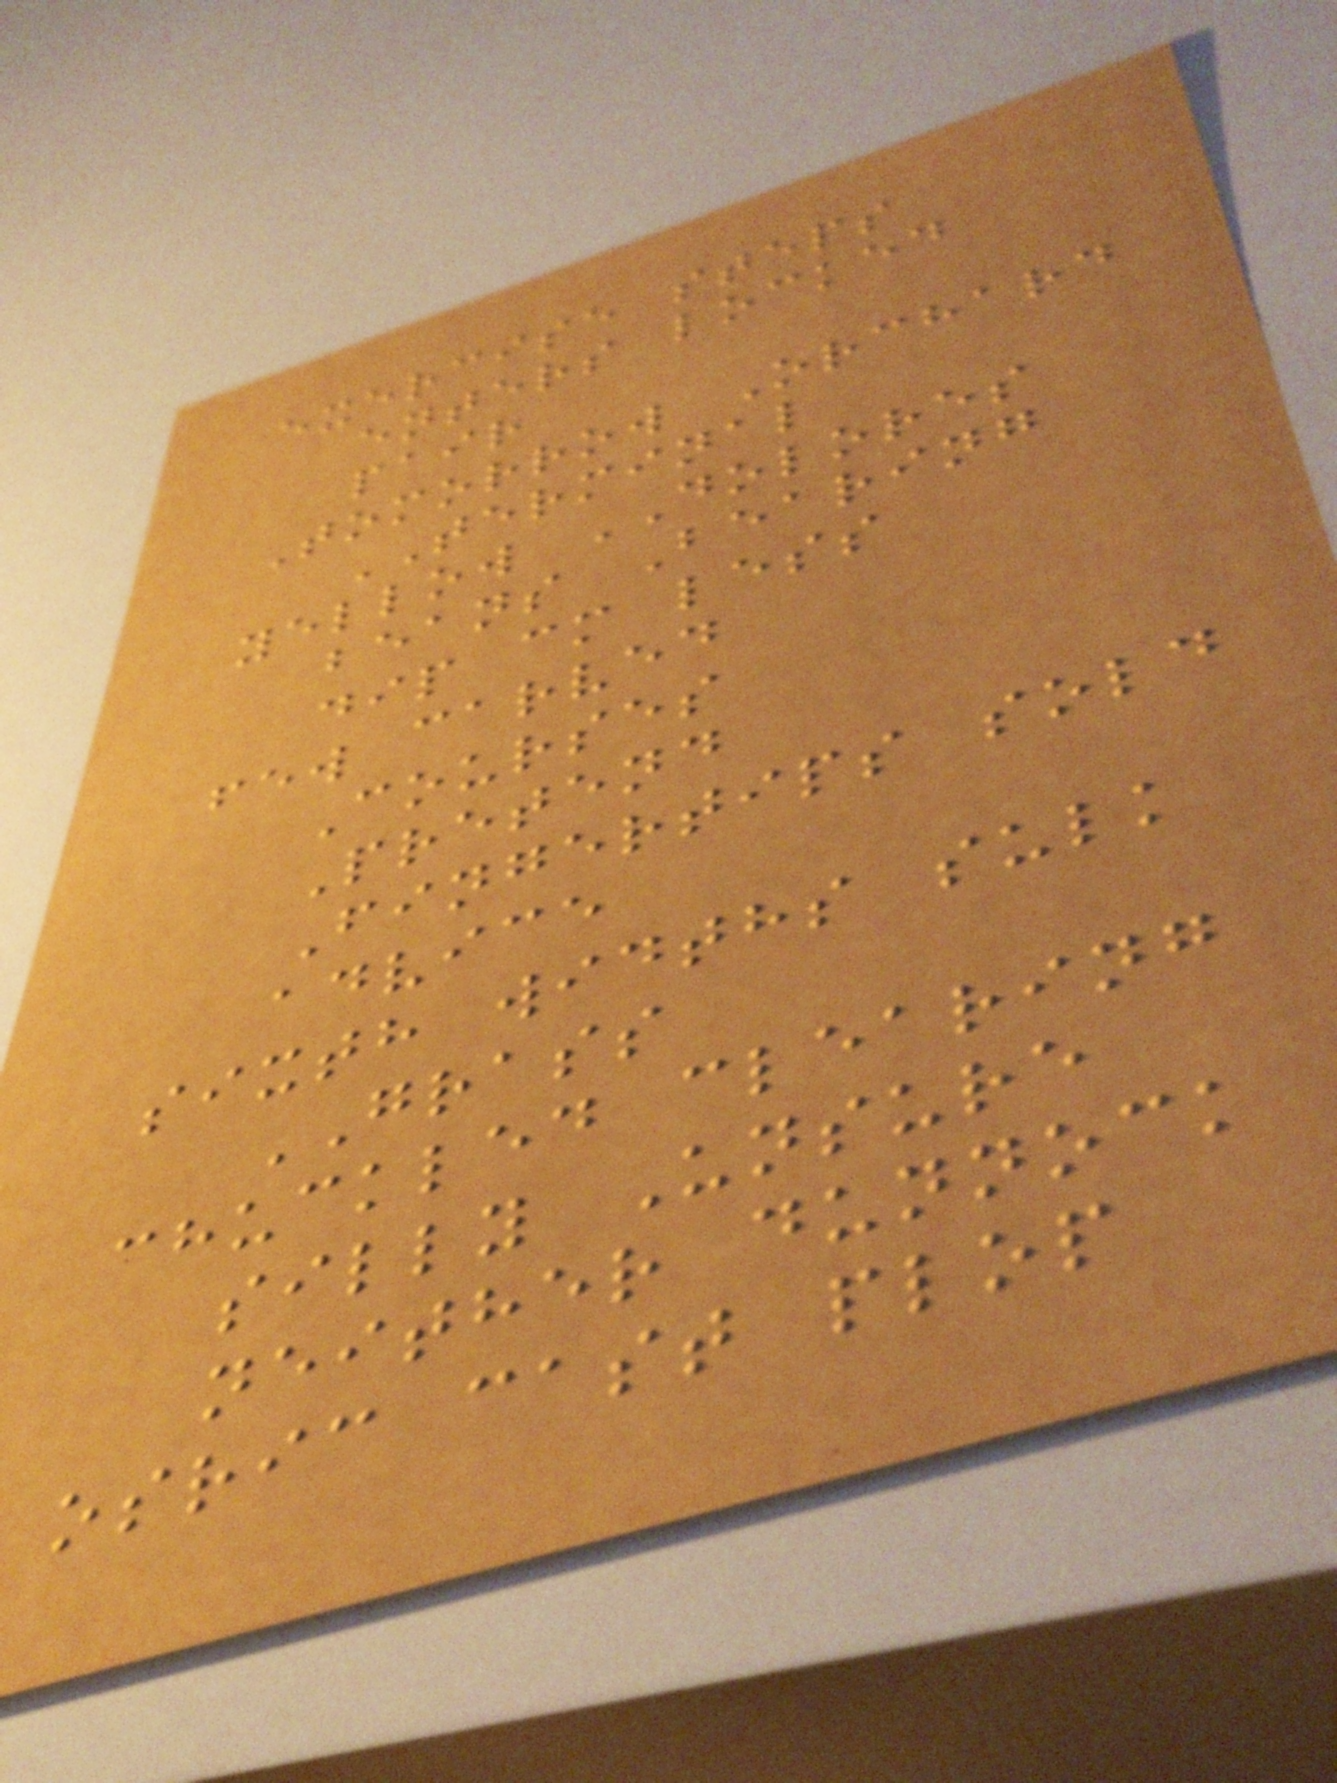exercise steps
enters locked
pair
Tomorrow Orchard
TERMINAL
yellow DOLORES
beans Bearing
dip cm less
few carved
Courses
Pretend
Fingertips sold
advice
sixth widths sulk
GRASS
chuckled clearing
silly Unsure
neither dunnock
osric cast plop
